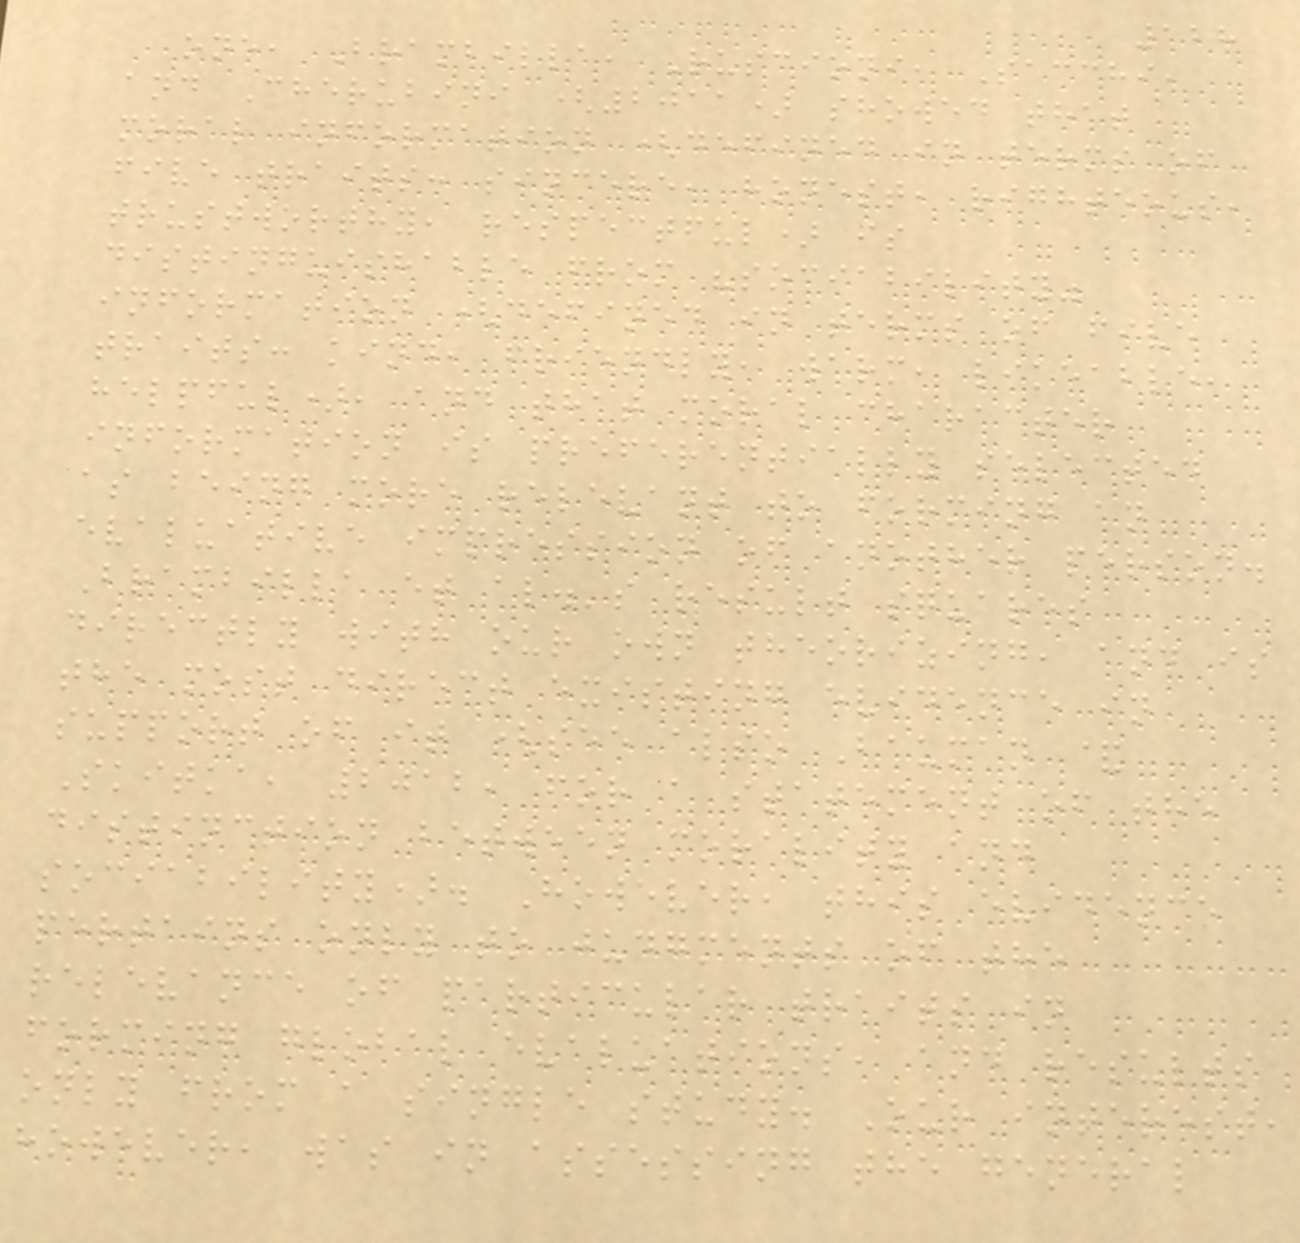128
one, Brambilla, Ruscioni, Sacchi,
and Cherubini (2011) showed that
moral information (defined in terms of
five traits: sincere, honest, righteous,
trustworthy, respectful) is
distinguishable from "sociability"
information (defined in terms of five
traits: kind, friendly, warm, likeable,
helpful), and that moral character
information is preferentially selected
as being more relevant to forming an
evaluative impression of another person.
Brambilla et al.'s result squares
directly with our own theorizing, and is
the most direct existing evidence in
support of it (see also Bauman &
Skitka, 2012, for a statement of the
distinction between morality and
sociability). However, this evidence
pertains only to judgments of the
relevance of particular traits in
forming global evaluations, and results
only from a single study. Our interest,
however, was in assessing the general
